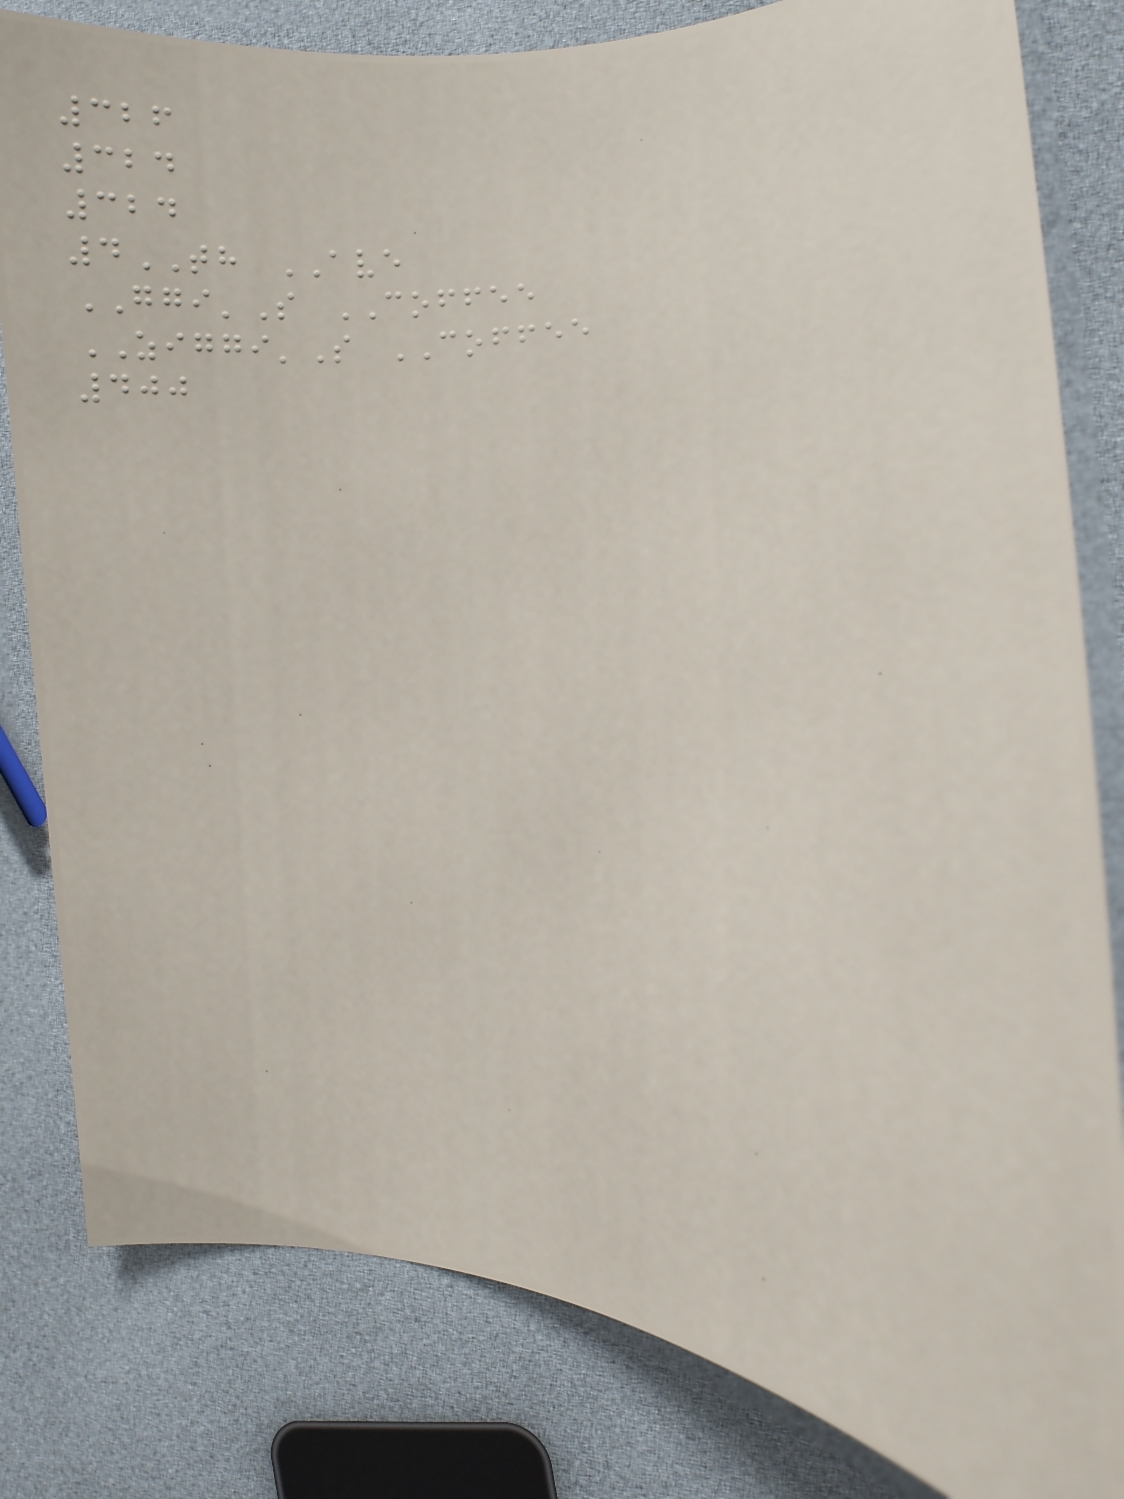326
324
324
4TH AVE
GGI'S COFFEE
ZIGGI'S COFFEE
400
